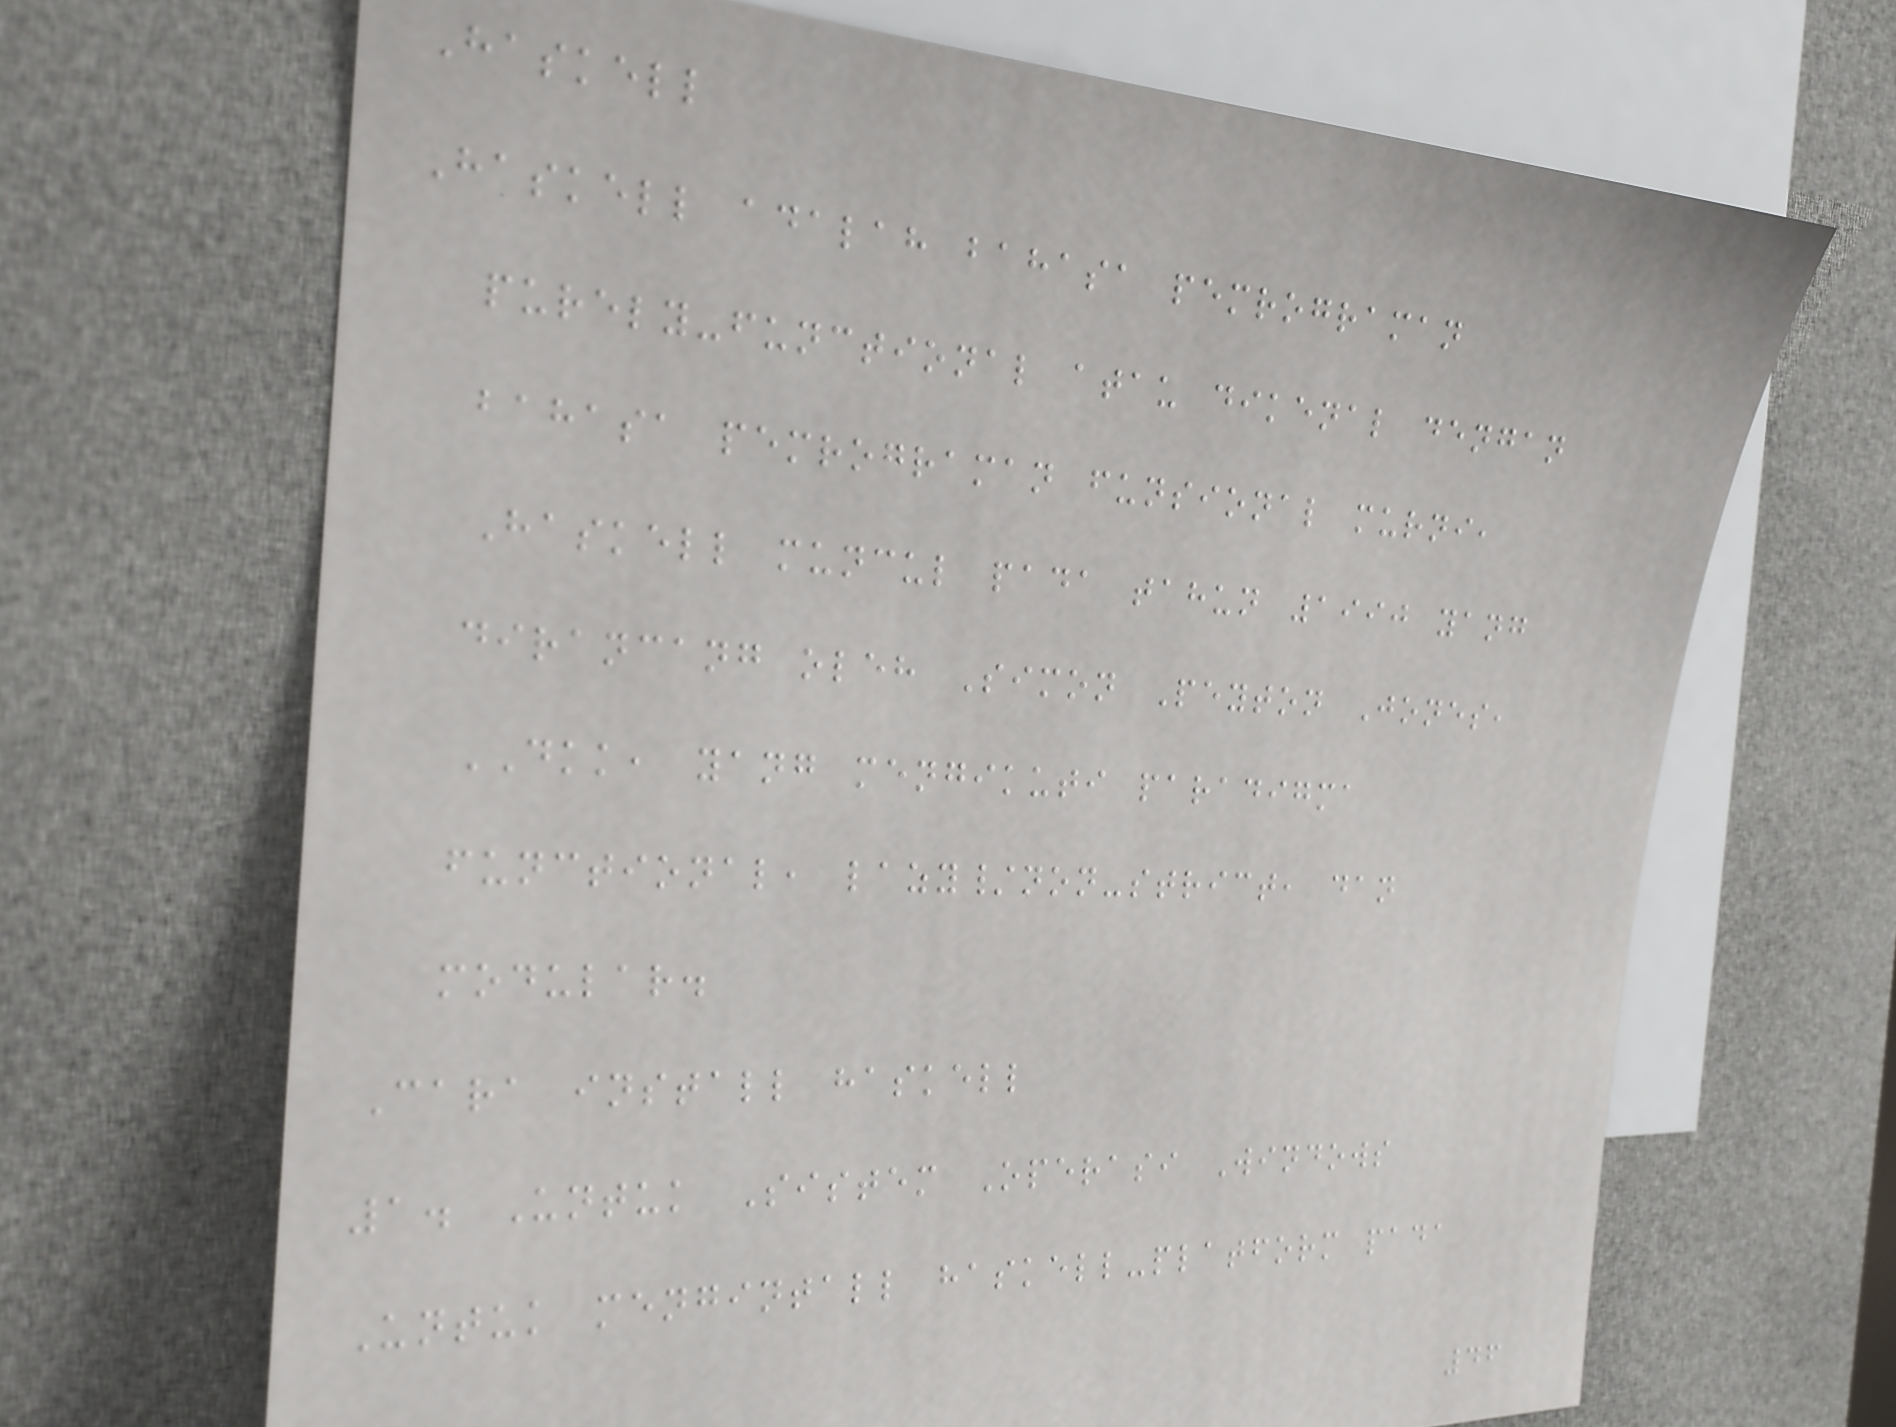Haskell
Haskell adalah bahasa pemrograman
purely-functional atau dikenal dengan
bahasa pemrograman funsional murni,
Haskell muncul pada tahun 1990 yang
dirancang oleh Simon Peyton Jones,
DKK, yang mengikuti paradigma
functional, lazy/non-strict, dan
modular.
Cara install haskell
1. Untuk Sistem Operasi Windows
Untuk mengintall haskell-platform pada
46
